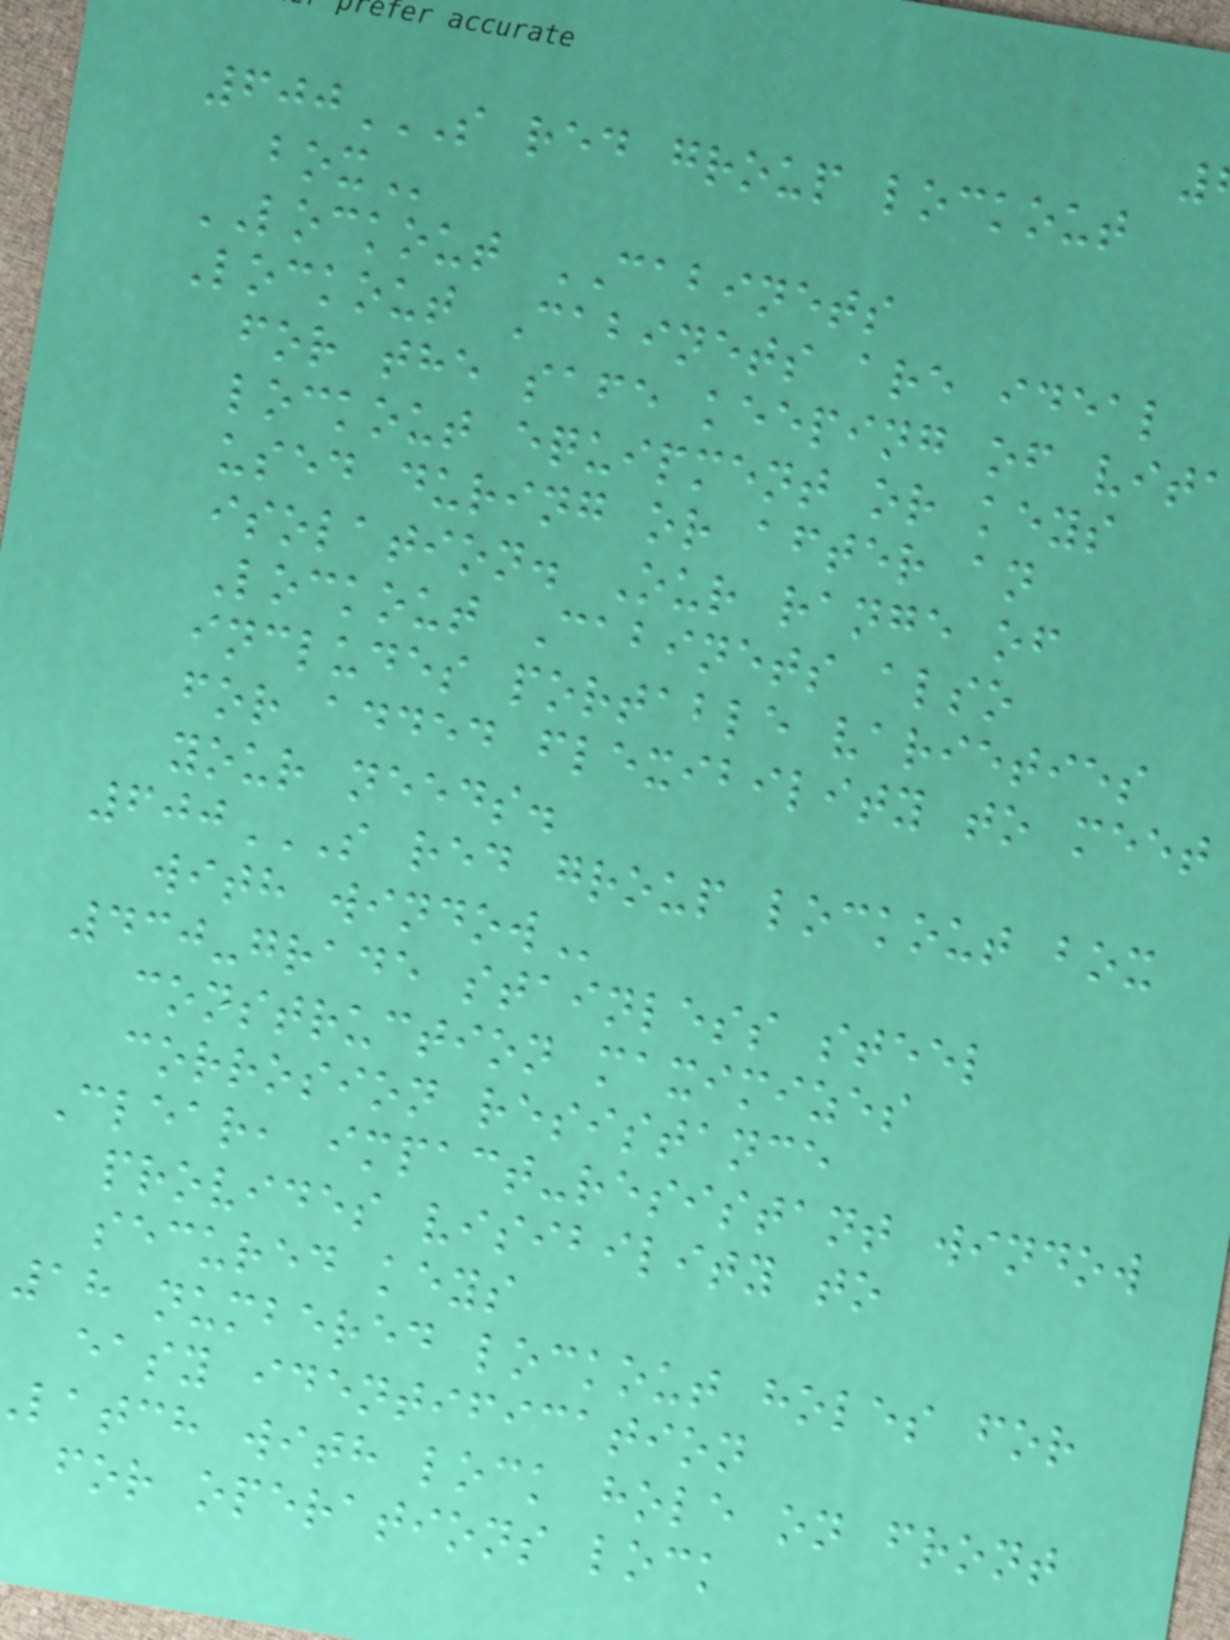600S RED GROUP LOCKOUT
LOCKOUT CABINETS
Lockout Cabinets are ideal
for the safe keeping of vit
lockout equipment or keys
used during or after an
isolation. Our range of
Lockout Cabinets also
includes portable varieties
for added flexibility to meet
your needs.
600S RED GROUP LOCKOUT BOX
with
430-grade stainless steel
construction maximizes
corrosion resistance
Clear, impact-resistant window
provides visibility to
secured keys
18 numbered lockout holes for
easy identification
latch with lock hole on front
for operations lock
